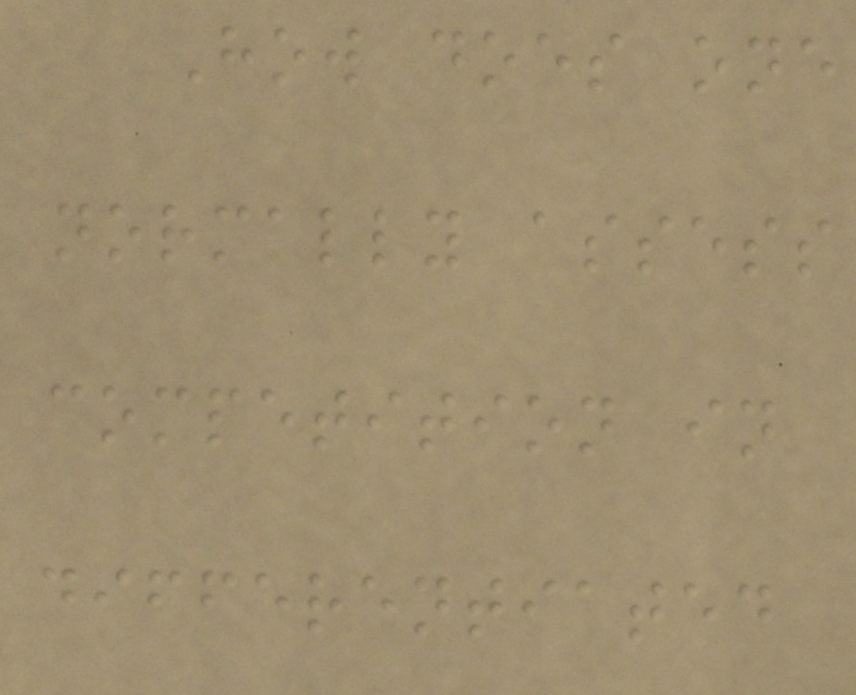How does one
normally assess
competition in
differentiated
